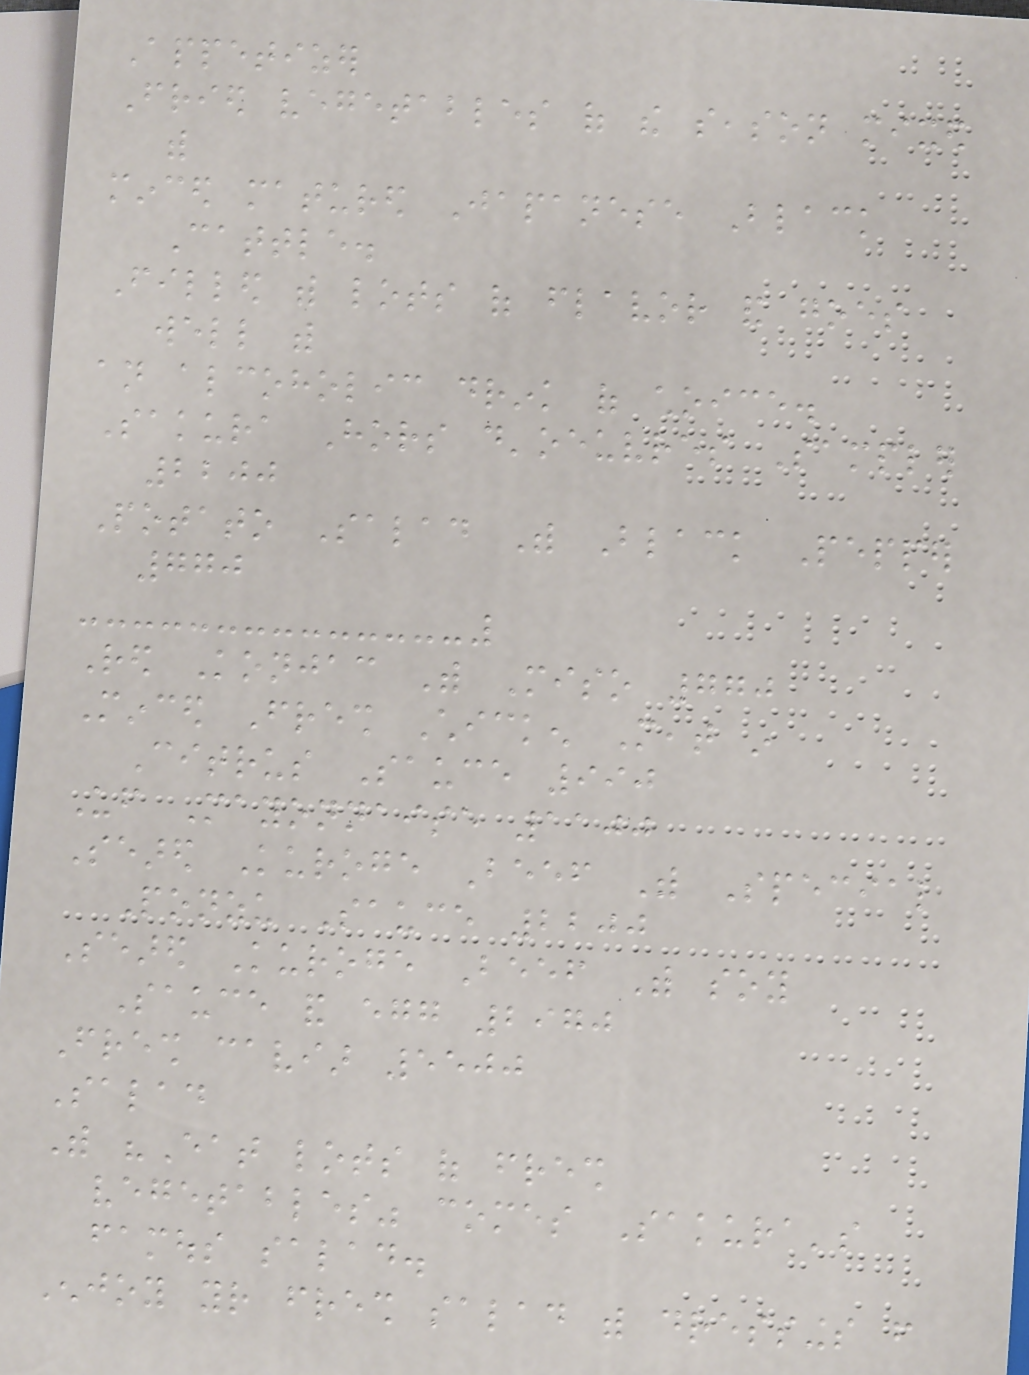Appetizer
Fried vegetables of the season mixed
with
minced matured Japanese Black
Cattle.
Filled with lots of flavor and goes
well with
an alcoholic drink of choice.
Sakura Hors d'oeuvres Sampler
2200
Potato Salad With Black Pepper
770
Red Konjac With Miso 770
Minced Fresh Chicken Meat in
Citrus Sauce 990
Uf Mayonnaise 1100
Seared Kuroge Beef With Special
Ponzu Sauce 2200
Seared Kuroge Beef With soy
Sauce and egg 2970
Fresh caviar 5500
Salad
With "Eat lots of fresh
vegetables" comes Sakura's
famous salad.
Enjoy your fresh salad with dressings from
